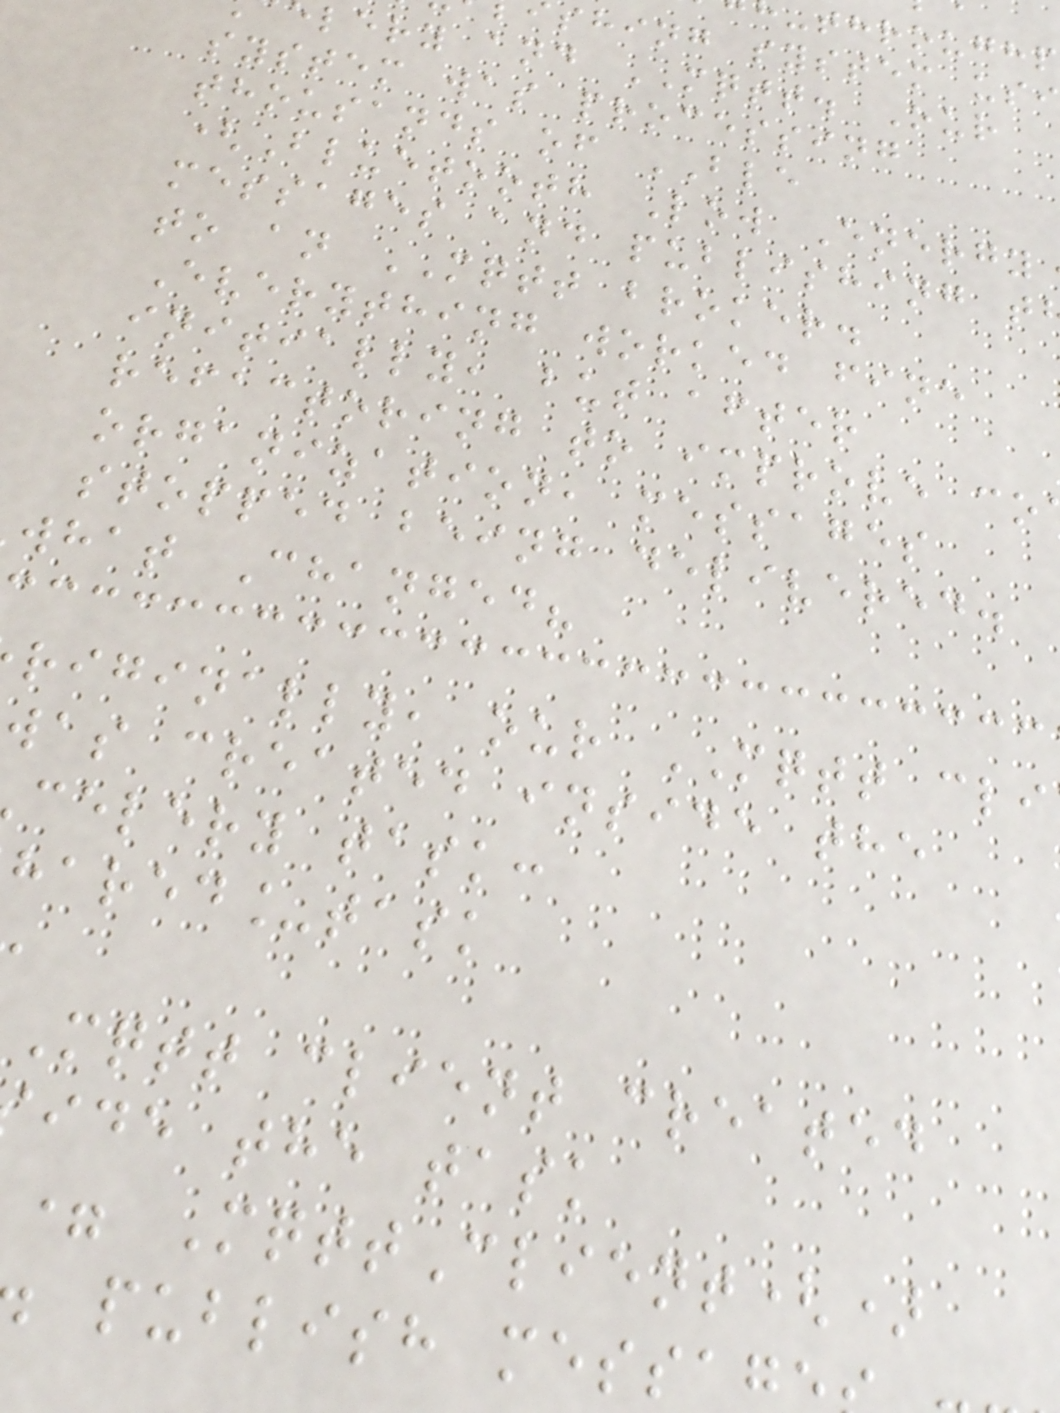shing system usi
lery and MQTT. Our
system was processing
thousands of BLE
(Bluetooth Low Energy
messages and publishing t
to an MQTT broker.
Everything worked fine
initially, but after
refactoring to improve co
organization, messages
stopped being delivered.
what Changed?
riginally, our MQTT cli
was created inside the
celery task:
hared_task
mqtt client created
ide the task
= MqttClient()
publish messa
